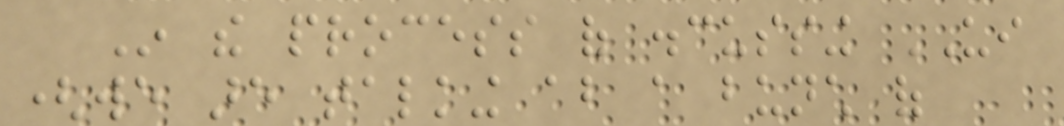In the process of discussing UI
(we are talking about a bunch of
